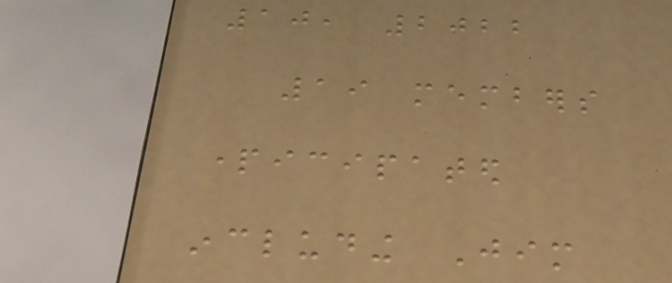10, 2022
19 members
participated
including Jim
